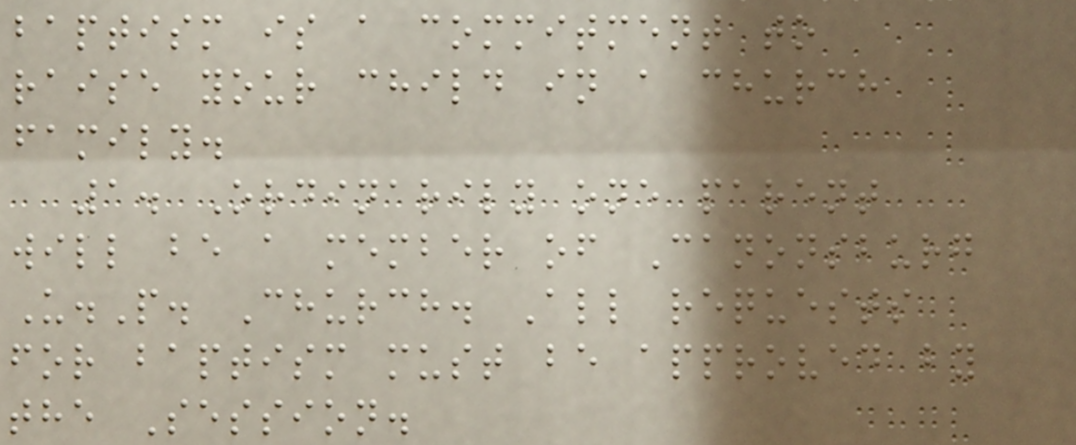baptism is a commitment to
raise your child in a church
family.
1. Ordinarily one parent
will be a member of Canonsburg
U.P. Church. All requests
for baptism must be approved by
the Session.
